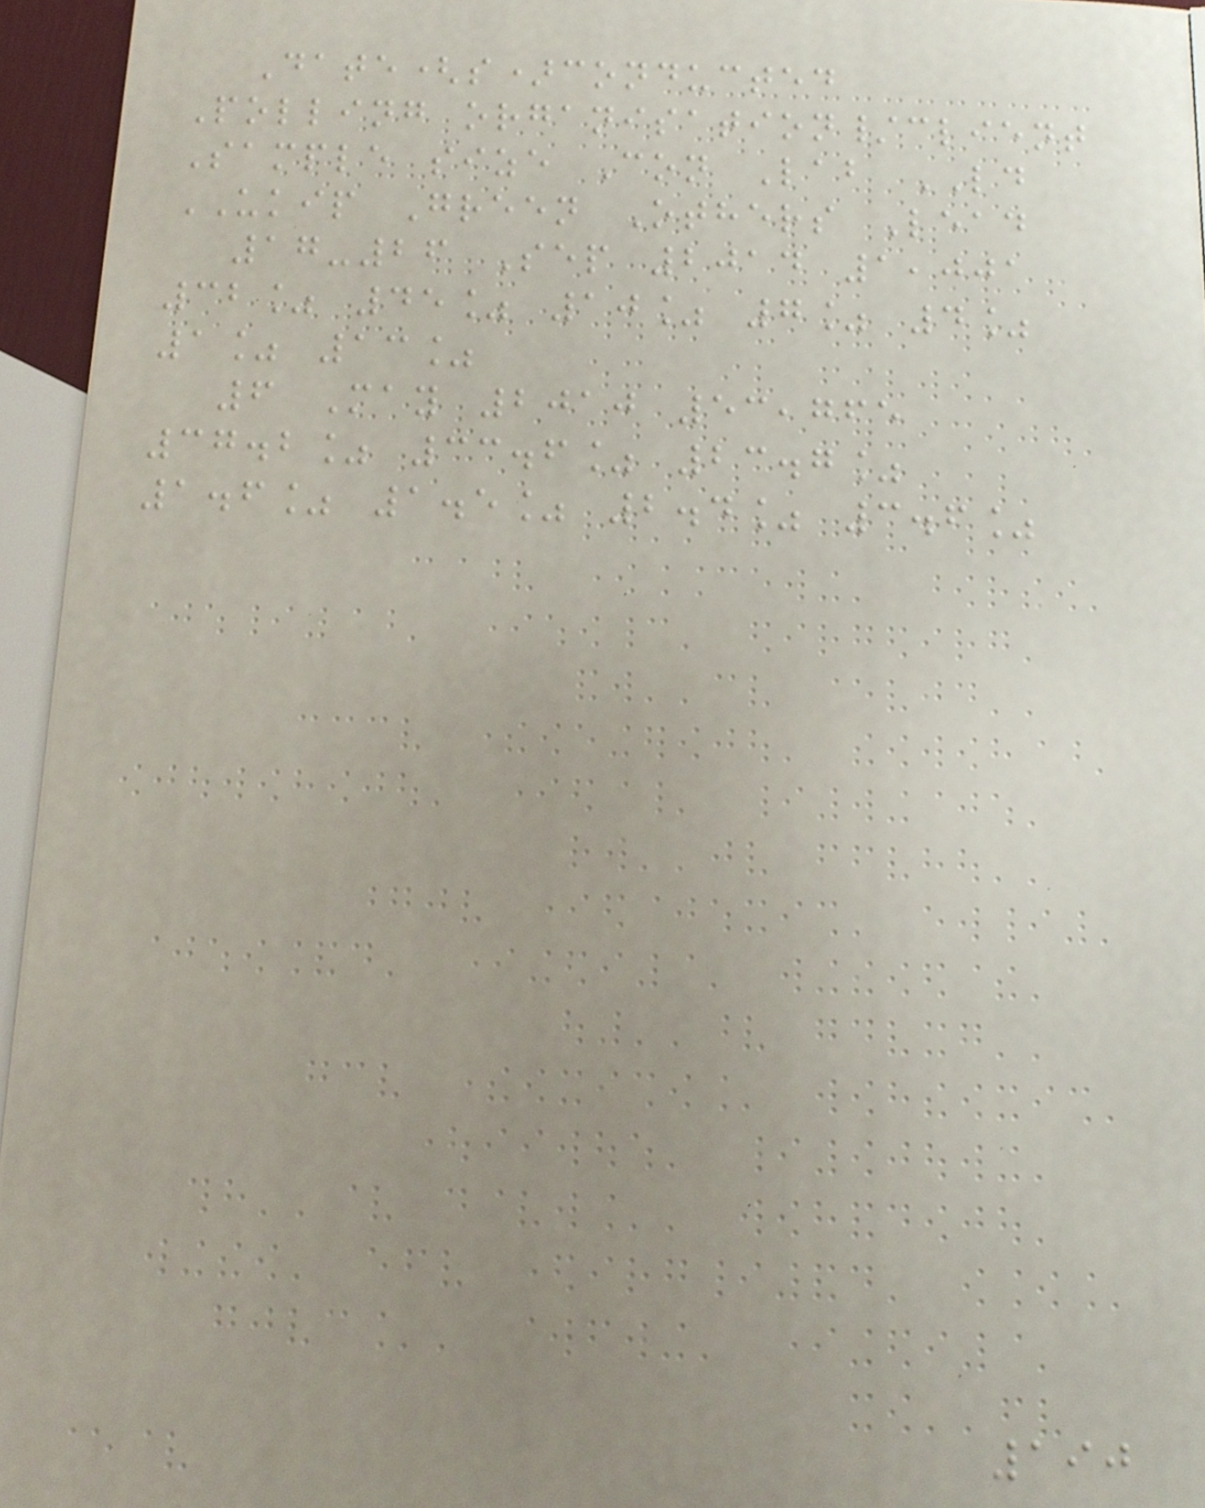Date(s)conducted
Polling organisation/client
Sample size Con Lab LD
UKIP Green Others Lead
17-26 Sep 2014 1,001
32% 45% 10% 7% 4%
1% 13%
6 May 2010 53,765
37.2% 33.6% 23.7%
1.6% 1.5% 2.4% 3.6%
190
